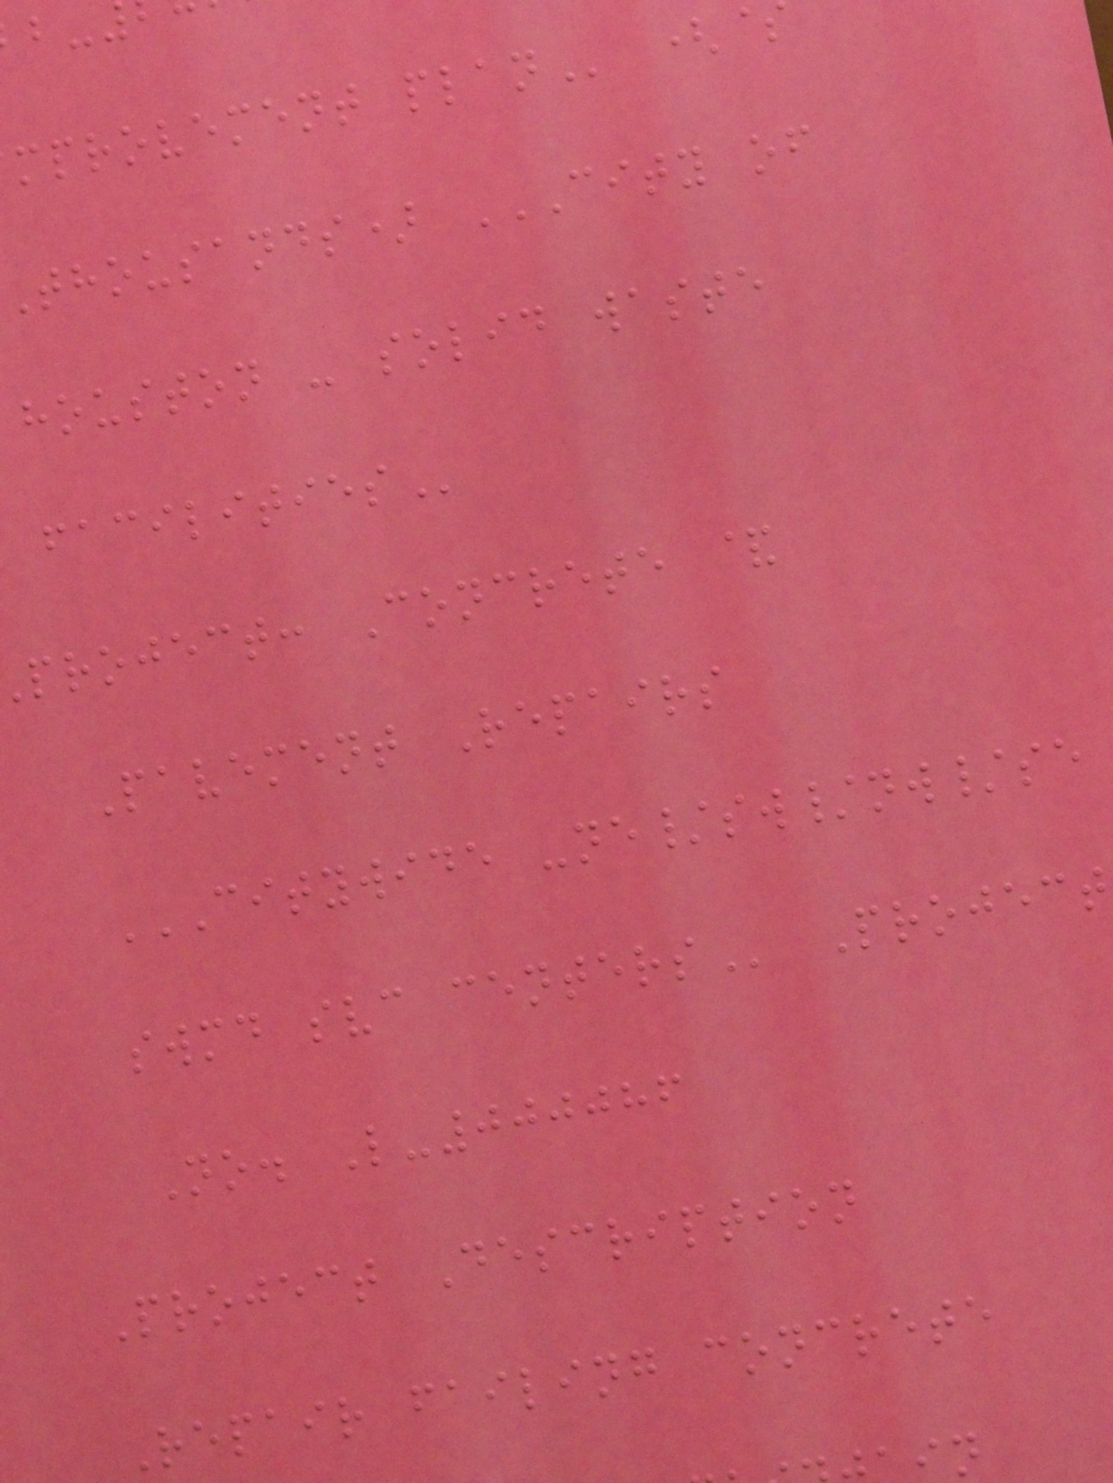mprovement
houston - solid waste
project: Concrete &
Pavement Repairs
CITYWIDE -NE/SW/NW/SE
swmd svc
No. L-000086
Project Description
Repair failing concrete
